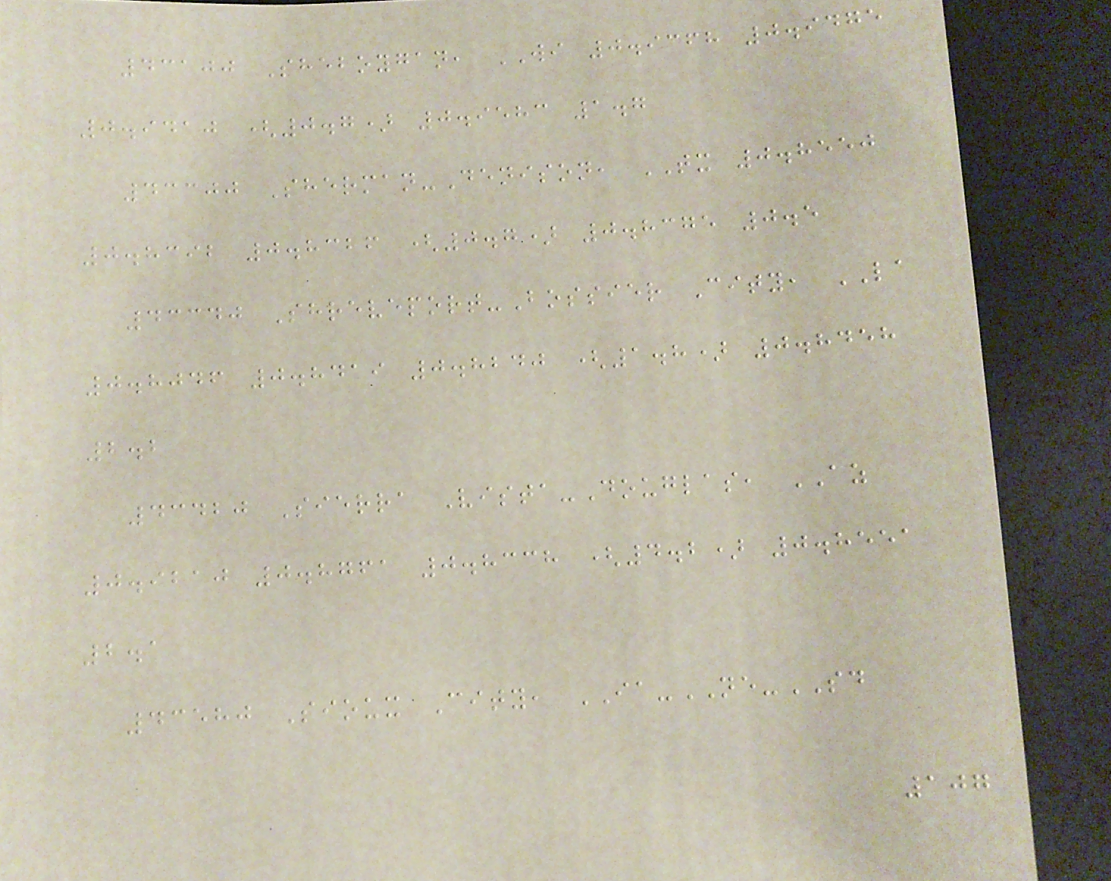43100 Sheboygan, WI 0.9368 0.9475
0.9410 (0.7) 0.9583 1.7
43300 Sherman-Denison, TX 0.8550
0.8392 0.8326 (0.7) 0.8375 0.5
43340 Shreveport-Bossier City, LA
0.8046 0.8419 0.8240 (1.8) 0.8458
2.2
43420 Sierra Vista-Douglas, AZ
0.9210 0.8761 0.8338 (4.2) 0.8551
2.1
43580 Sioux City, IA-NE-SD
107
